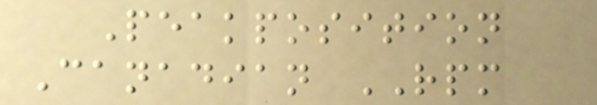Peakposition
Canadian RPM
